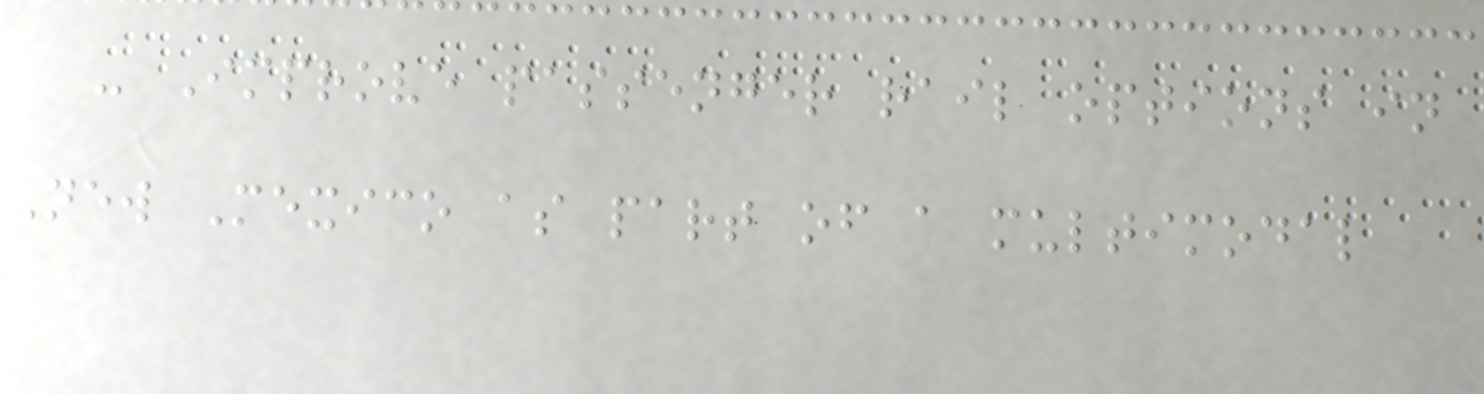- Improve passenger rail options in
New Mexico as part of a multimodal
